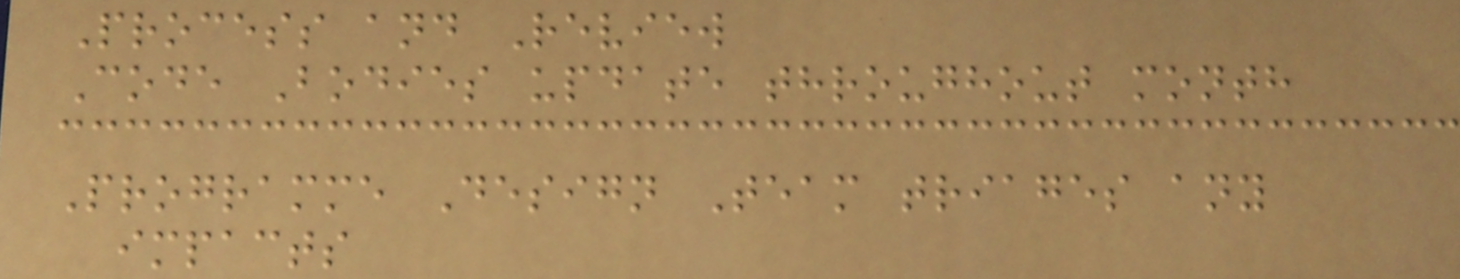Process and Review
Code Bodies update throughout month
Programme Design Team triages any
impacts
